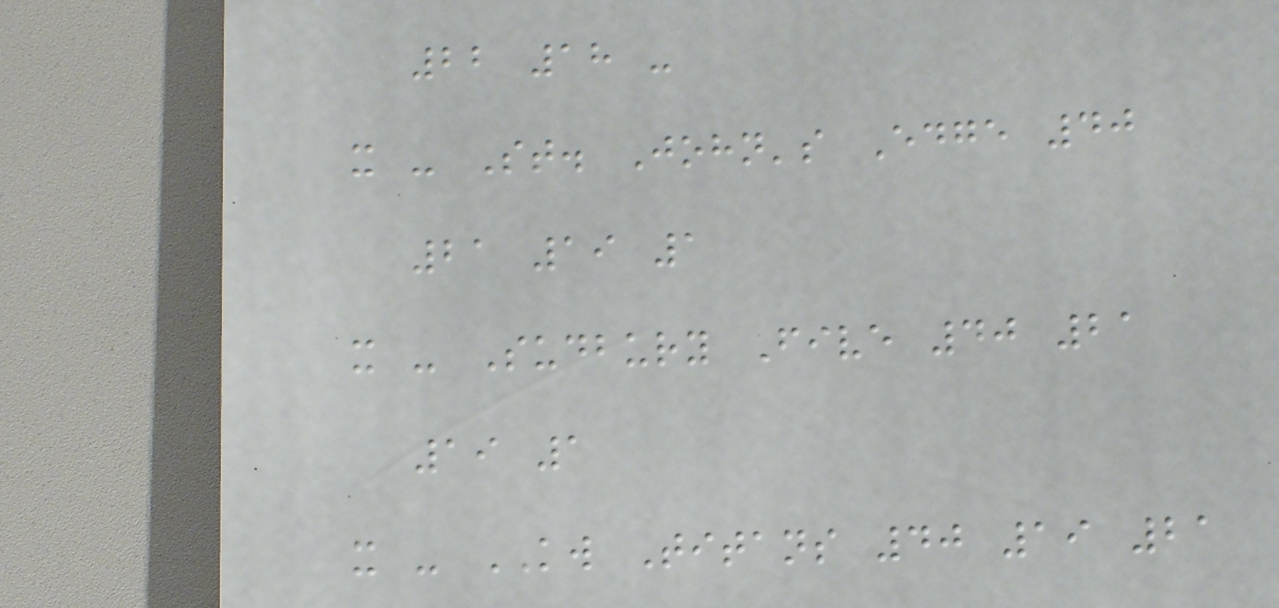22 18 -
x - St. John's Edge 40
21 19 1
x - Sudbury Five 40 21
19 1
x - KW Titans 40 19 21
